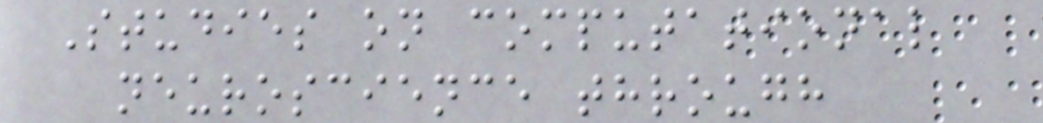Studies on computational
neuroscience through
